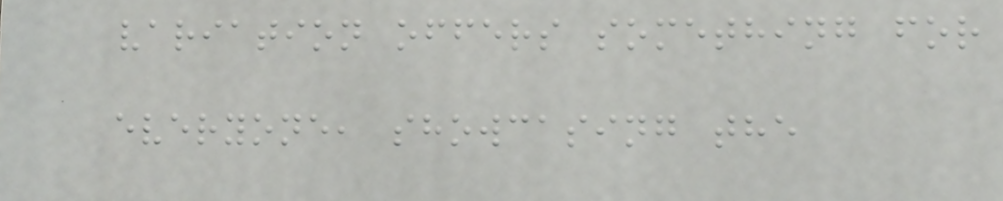variation offers something for
everyone, showcasing the
